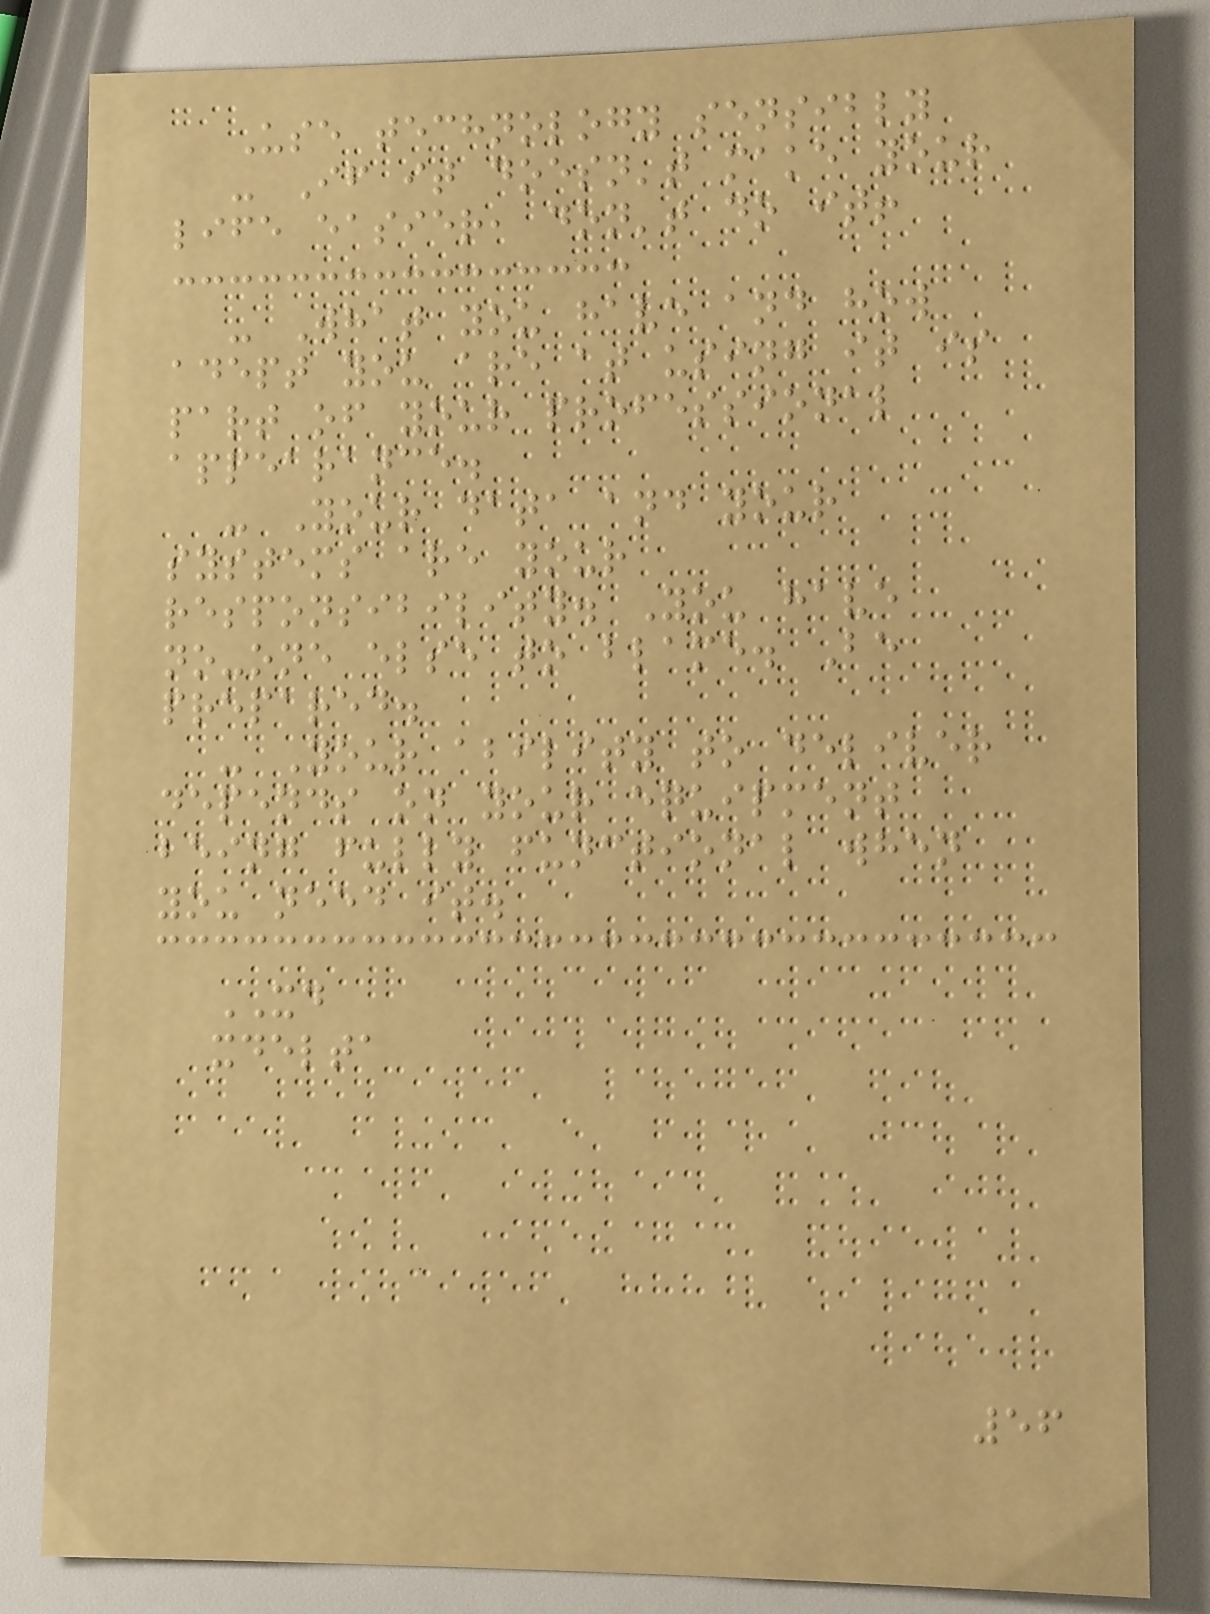Use technology sensibly
- If it doesn't make your
life easier, don't do it!
- What you have and how
adept you are at using it is
part of your professional
appearance.
- Your data and your
systems are your
responsibility. You have
no-one else to blame. Be
prepared.
- Your ability to deliver
depends on your equipment
being fully functional when
you need it.
XD
xdelta
56
